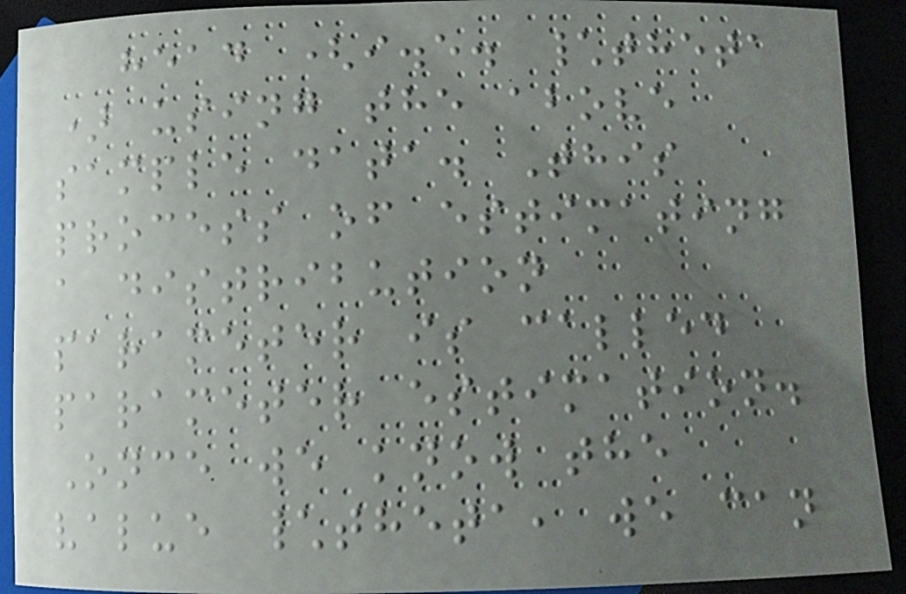head (i.e. \theta
) using the above
sample data. This
process of estimating
a distribution
parameter is called
parameter estimation.
Once we know the
value \theta, we can
